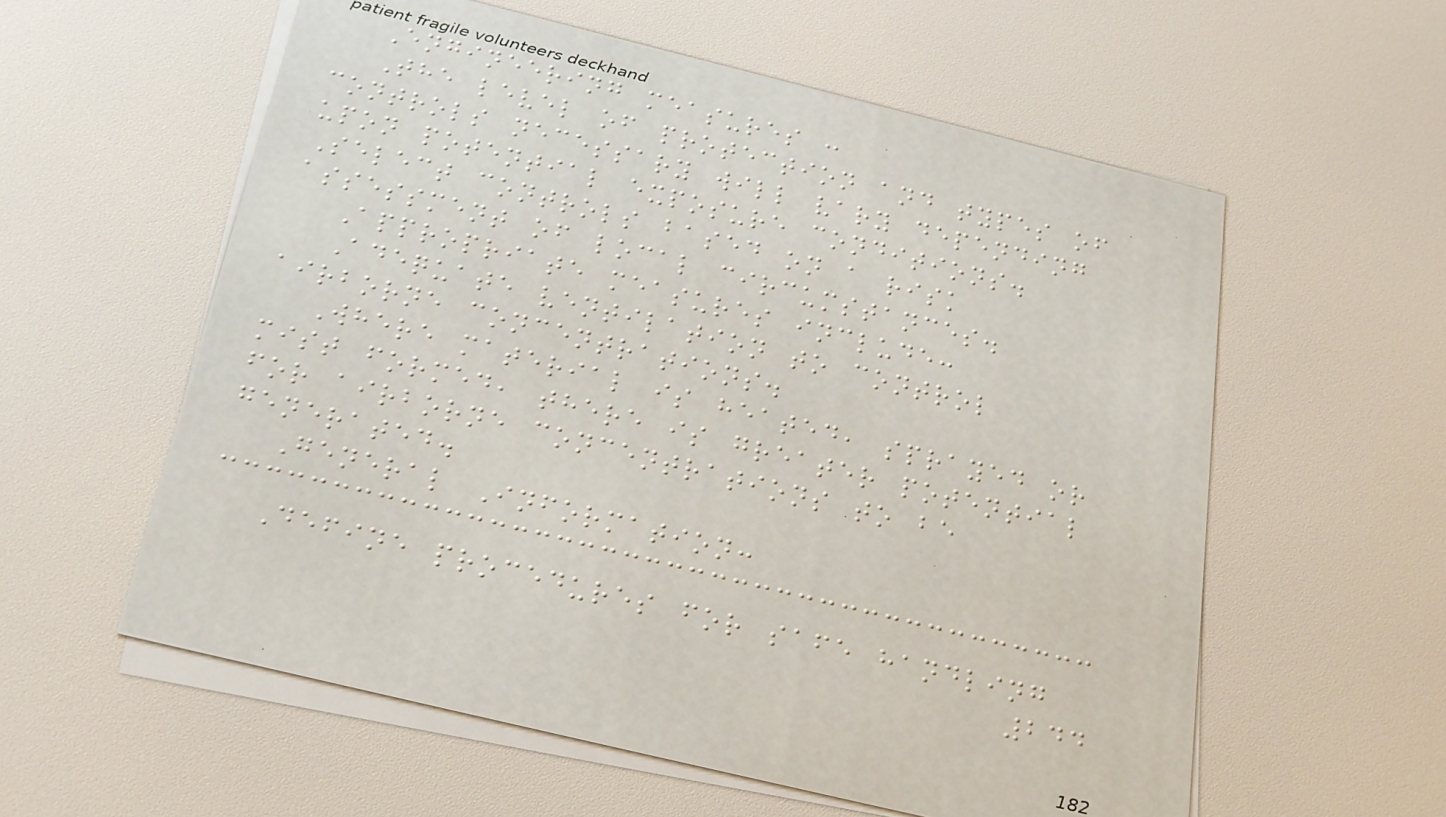Engineering measures :
The level of protection and types of
controls necessary will vary depending
upon potential exposure conditions.
Select controls based on a risk
assessment of local circumstances.
Appropriate measures include:
Adequate ventilation to control
airborne concentrations.
Where material is heated, sprayed or
mist formed, there is greater potential
for airborne concentrations to be
generated.
General Information:
Define procedures for safe handling
244
